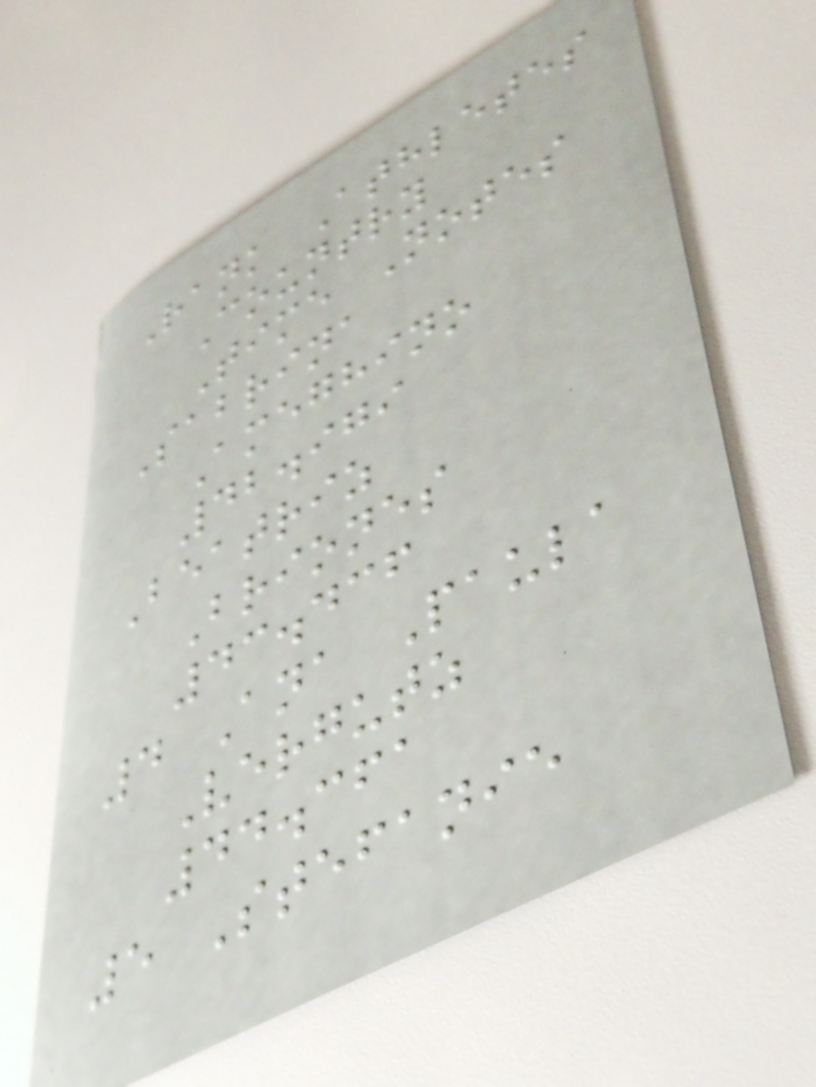Rank Athletes
Country
Time Notes
Sabrina
Ameghino
42.979
Beatriz
Briones
43.436
4 Ana Paula
Vergutz
44.361
5 Stefanie
